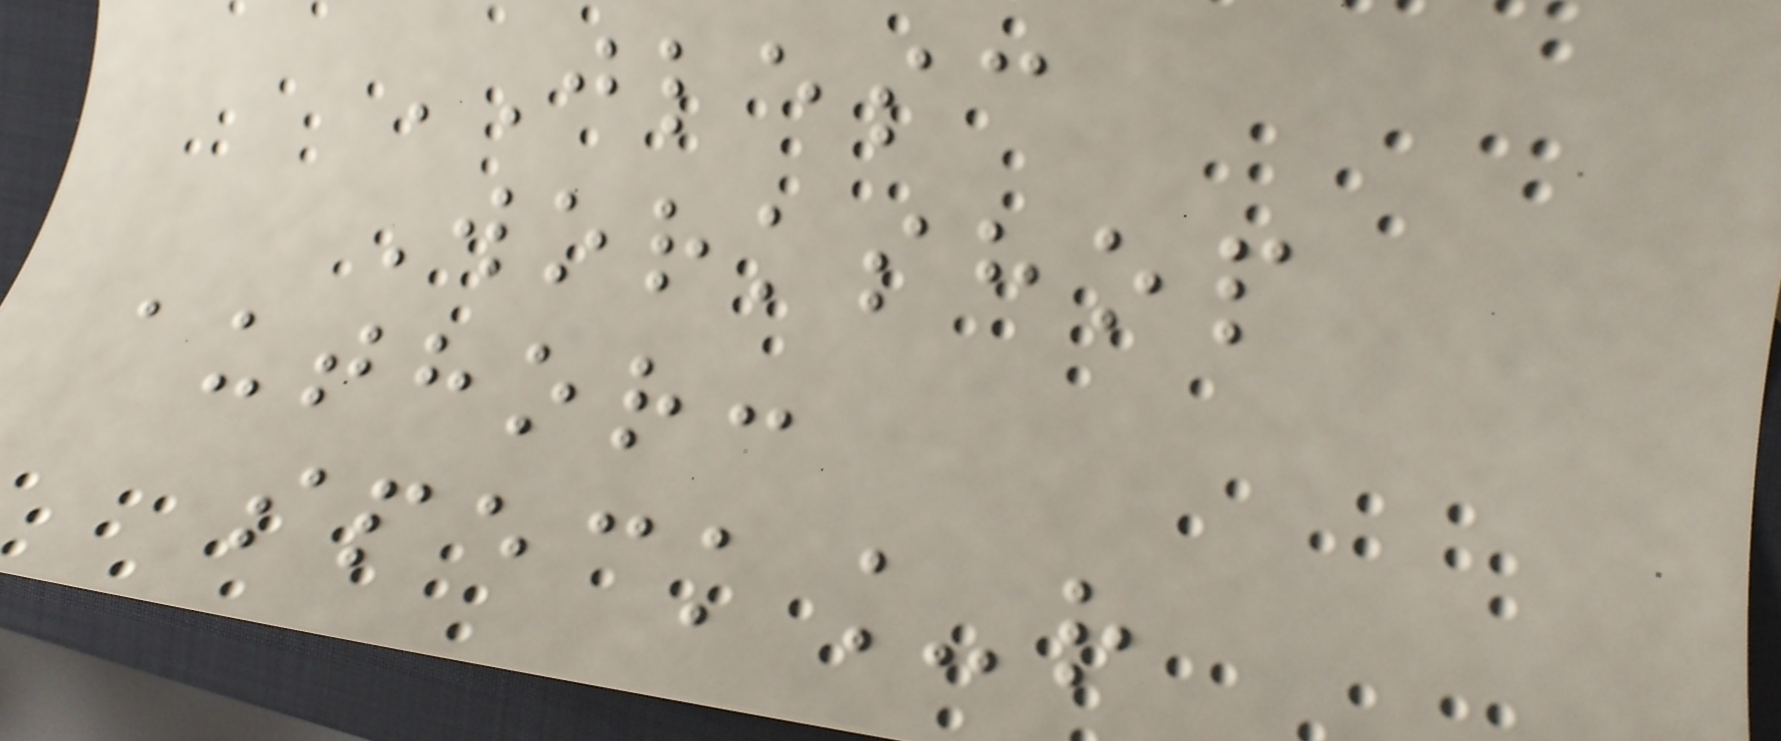JLESC
Workshop
author:
speck_r
